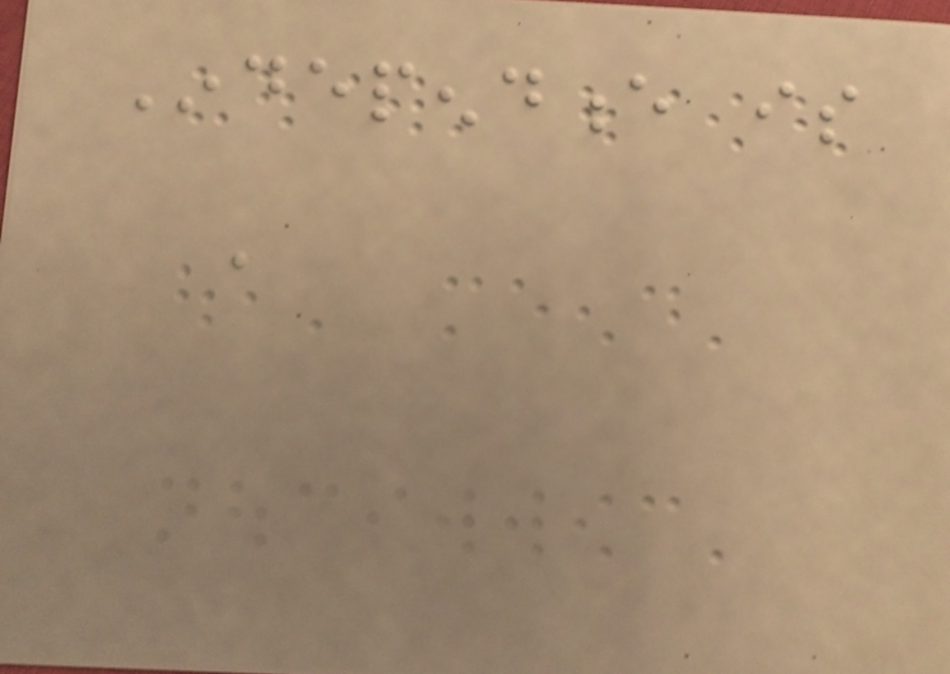Independence is
a
